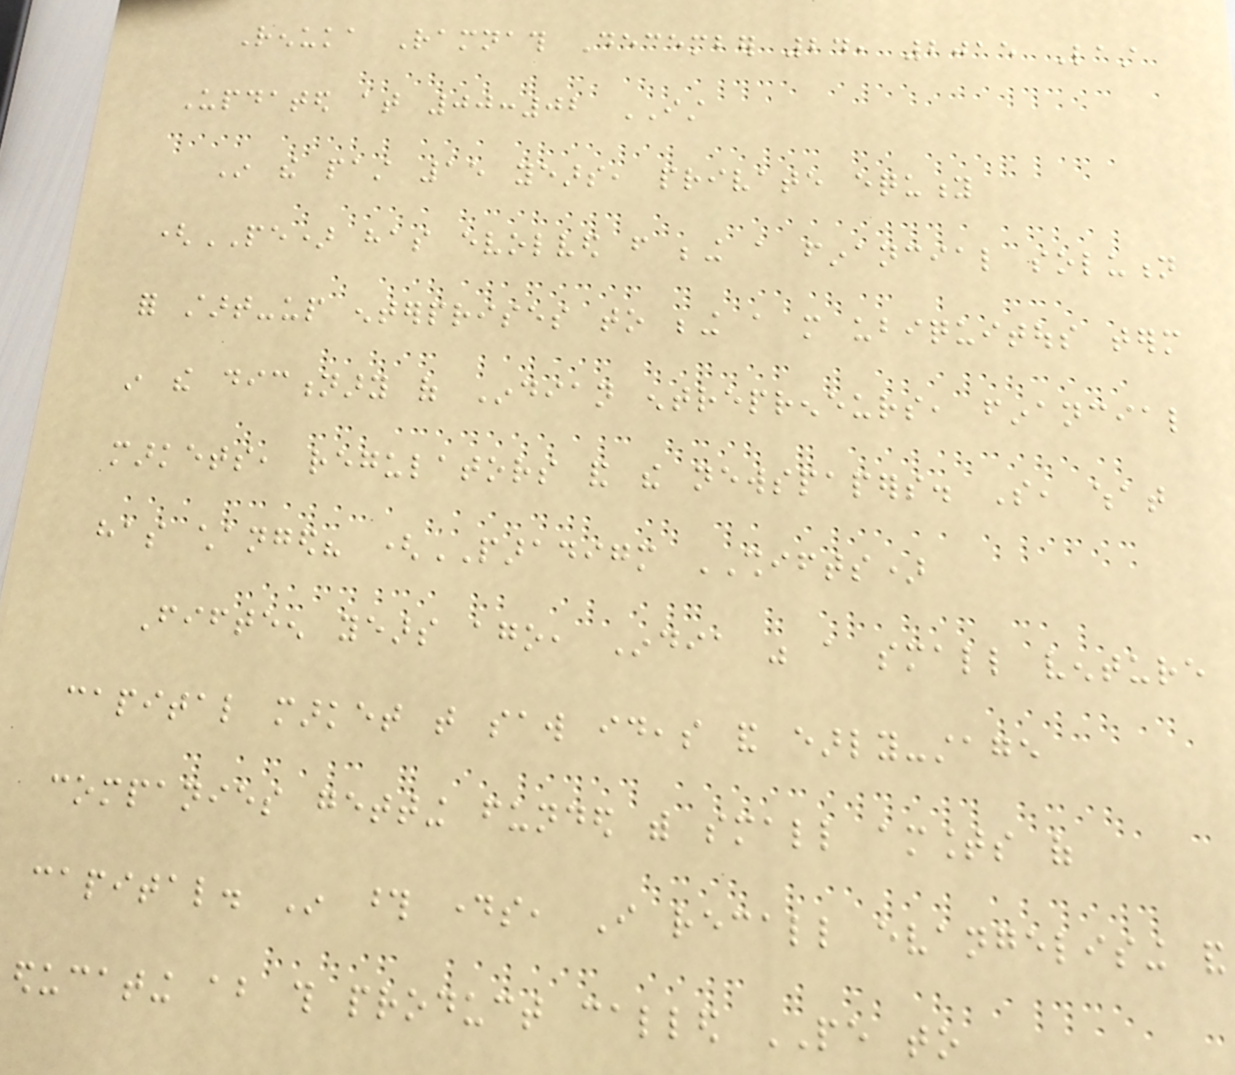Renuka Ramnath December 24, 2015 Last
Updated at 00:02 IST
In the past 15 years, private equity
(PE) has evolved from being a financial solution
for start-up enterprises to being a more ubiquitous term
in the dictionary of Indian entrepreneurs, financial
markets, regulators and the newspapers. So, what
has changed? (PARADIGM SHIFTS)
Fifteen years ago, India was a small venture
capital market that saw ideas and early-stage
companies getting funded with small amounts of
capital. In those days, I recall evangelising and
educating about this product called PE to
